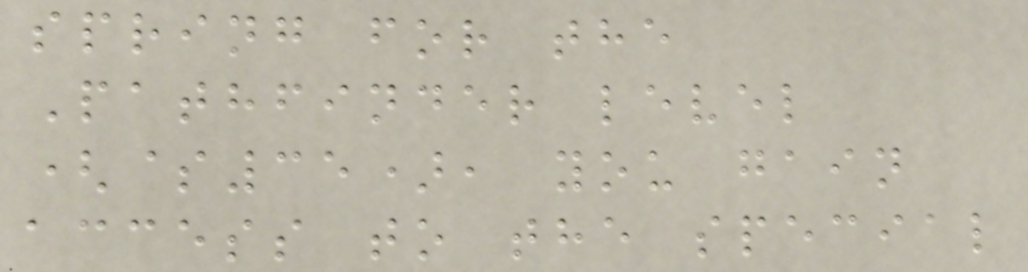spring for the
Pathfinder level
($35), you gain
access to the special
